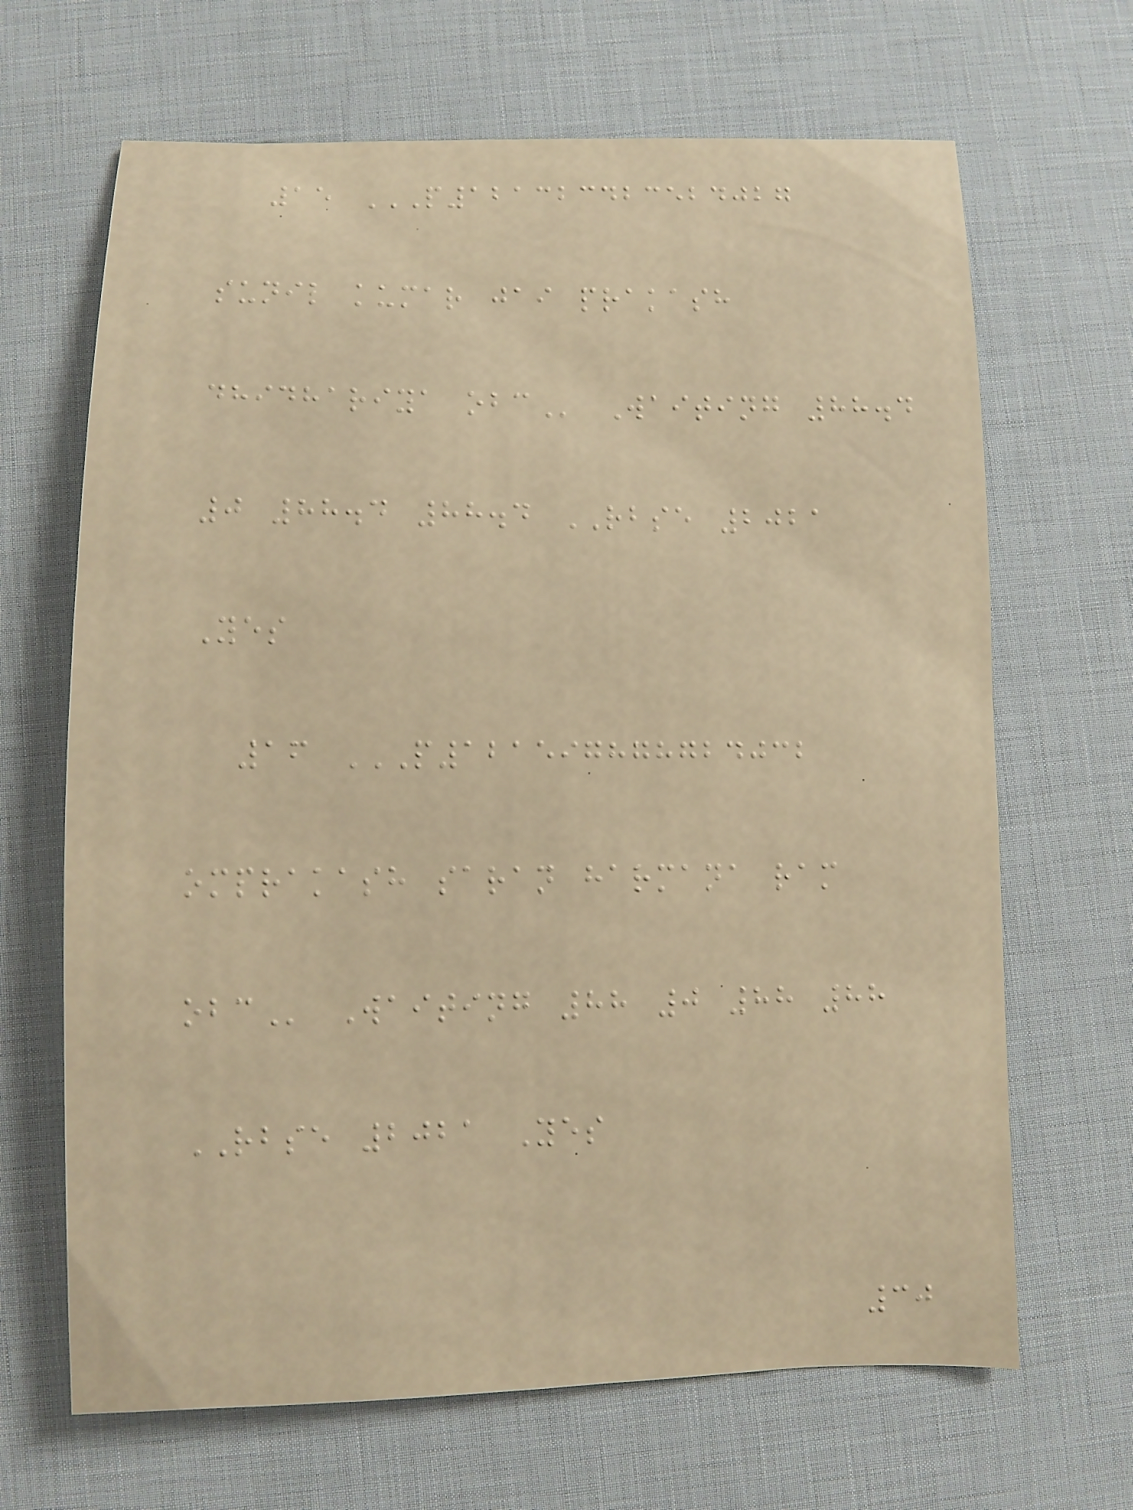15 P121323423524027
SUNIL KUMAR JAI PRAKASH
DHIDHARIYA OBC Waiting 88.4
0 88.4 88.4 RBSE 2021
Yes
16 P121597878724032
OMPRAKASH SARAN HARMANA RAM
OBC Waiting 88 0 88 88
RBSE 2021 Yes
30
